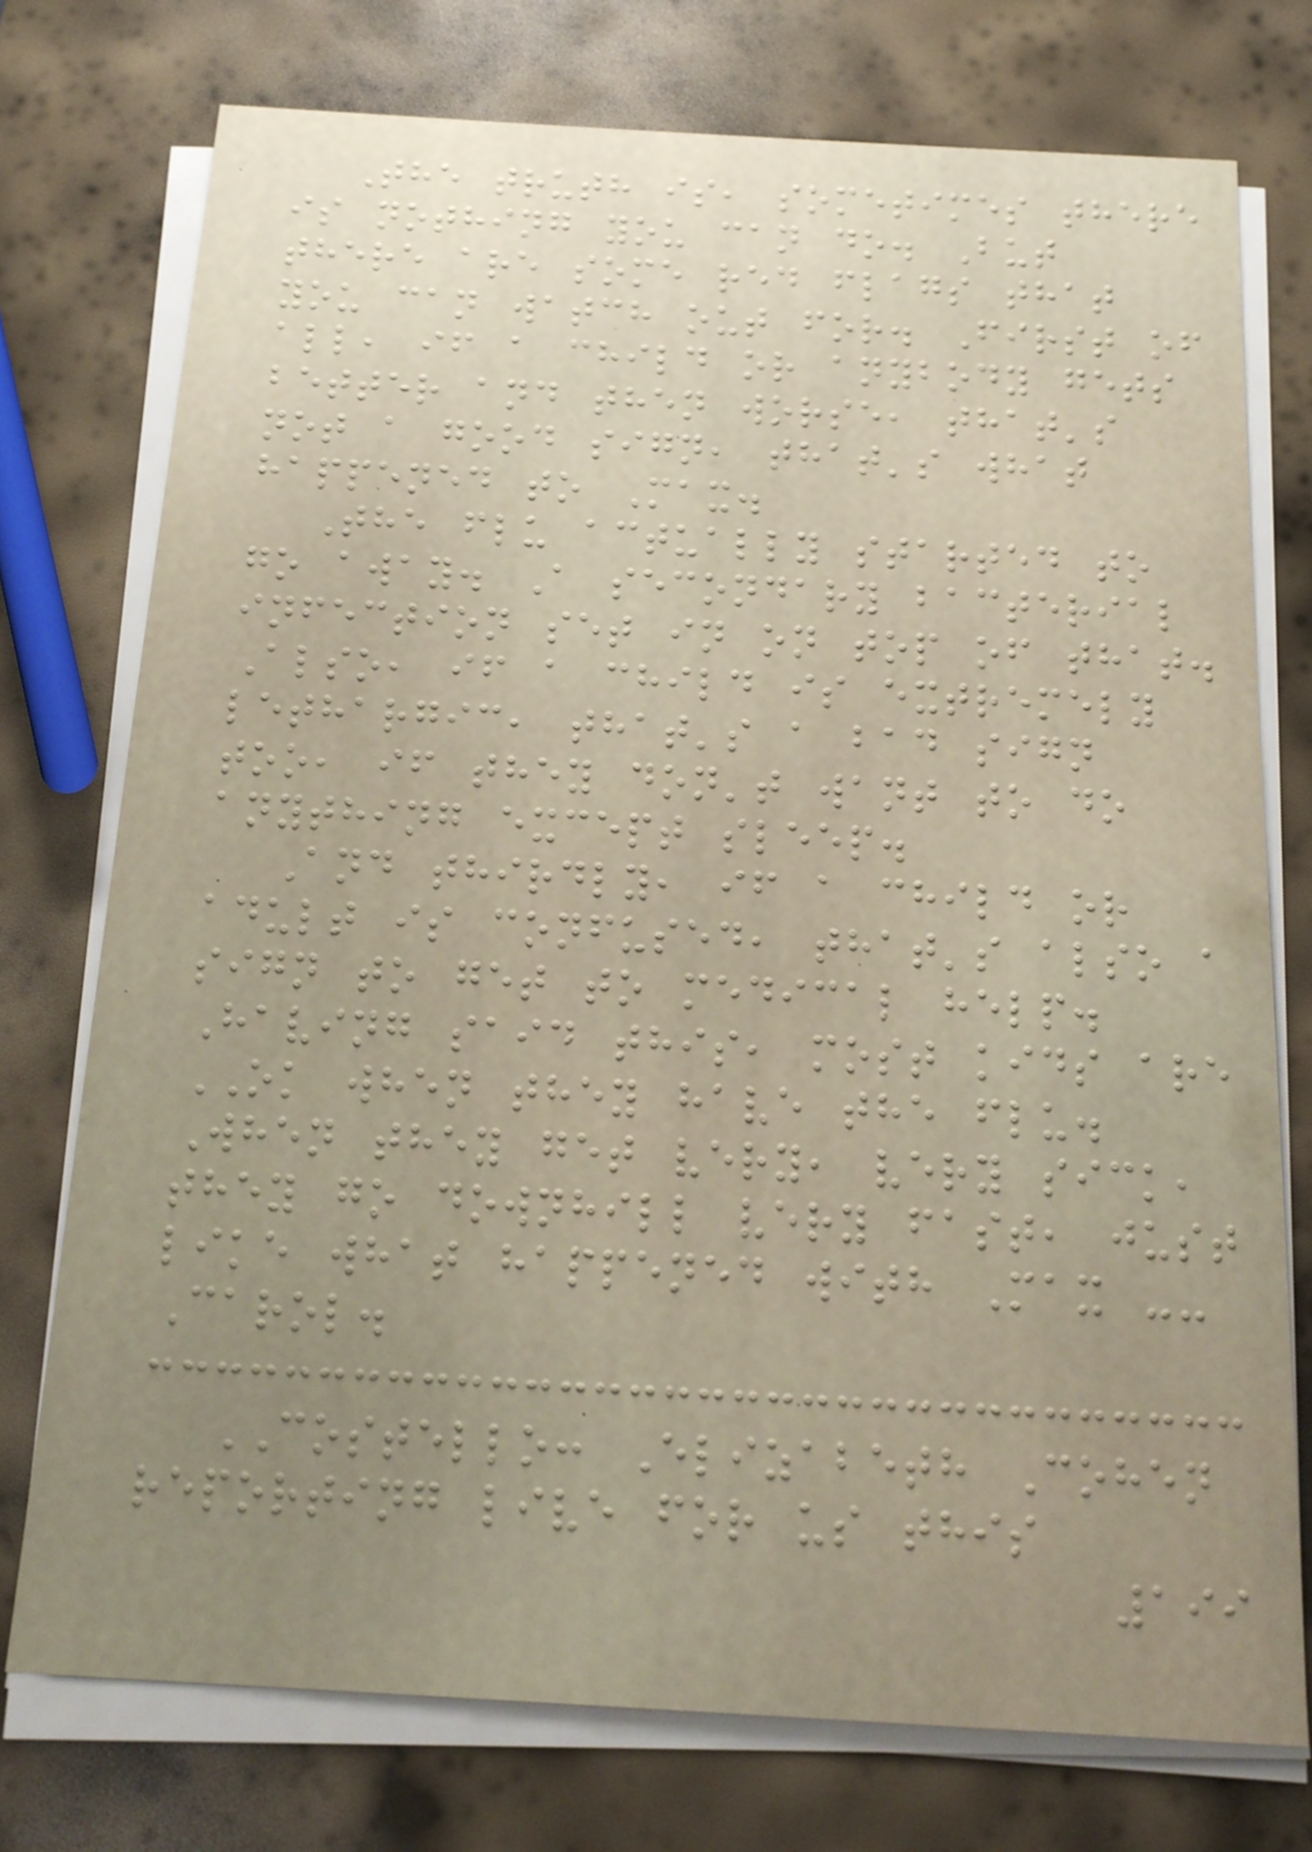The truth is, sometimes there
is nothing you can do. But
there are some red flags that
you can watch out for. First of
all, if a child or anybody gets
better and then worse, that's
not a good sign, that's what
happened to Max.
The flu actually started to
go away. A secondary bacterial
infection set in on top of that.
Also, if a child is extremely
lethargic, that's a bad sign
too, if they don't want to do
anything except sleep.
And thirdly, if a child or
adult is confused, that's also a
sign to get to medical help.
Having said this, most kids are
OK when they have the flu.
When they get very, very sick,
they go downhill very fast, just
like what happened with Max --
Carol.
COSTELLO: Elizabeth Cohen
reporting live for us this
199
